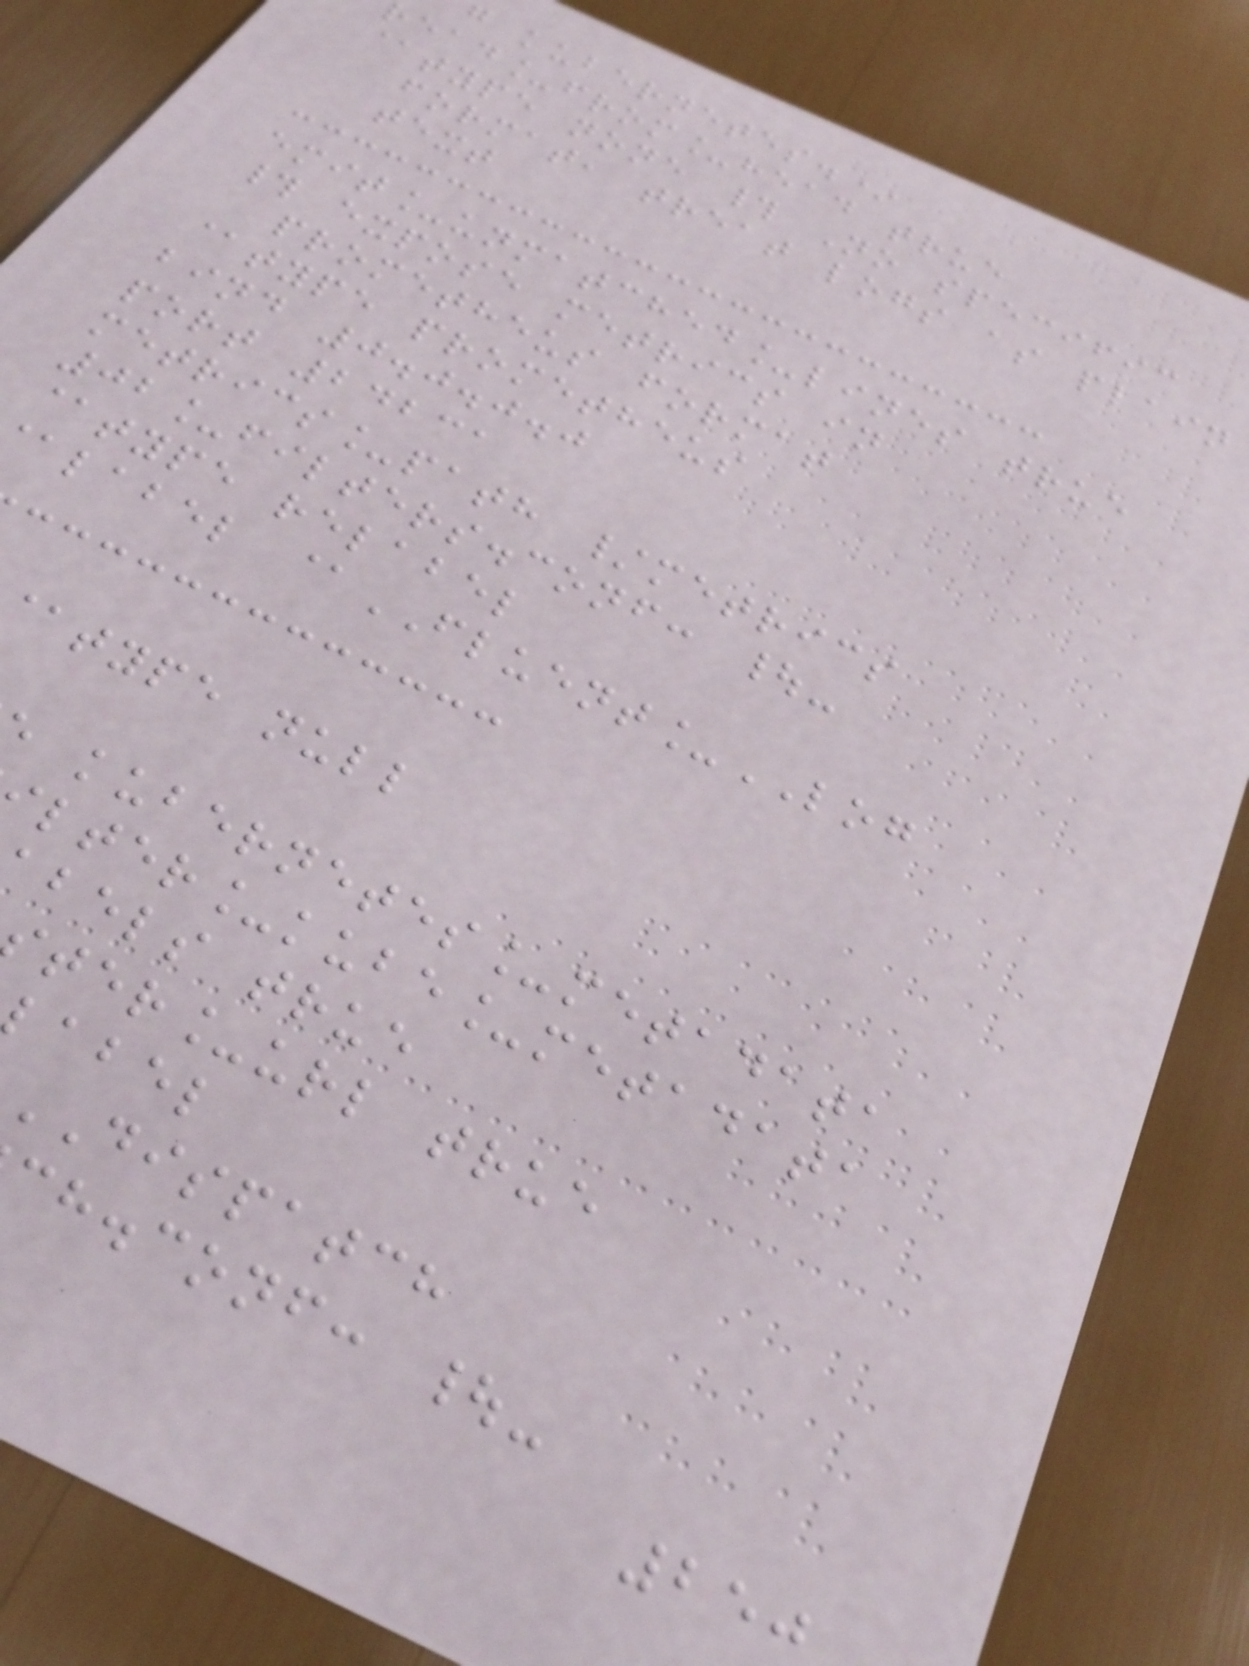g kubernetes.*
read_from_head true
@type none # No specific
format, treat logs as plain
text
emit_unmatched_lines true
# expose metrics in
prometheus format
@type prometheus
bind 0.0.0.0
port 24231
metrics_path /metrics
02_filters.conf: |-
@type relabel
label @FLUENT_LOG
type null
kubernetes_metadata
lter_kube_metadata
bels true
ter_url true
abel
DISPATCH
ch.conf: |-
250
